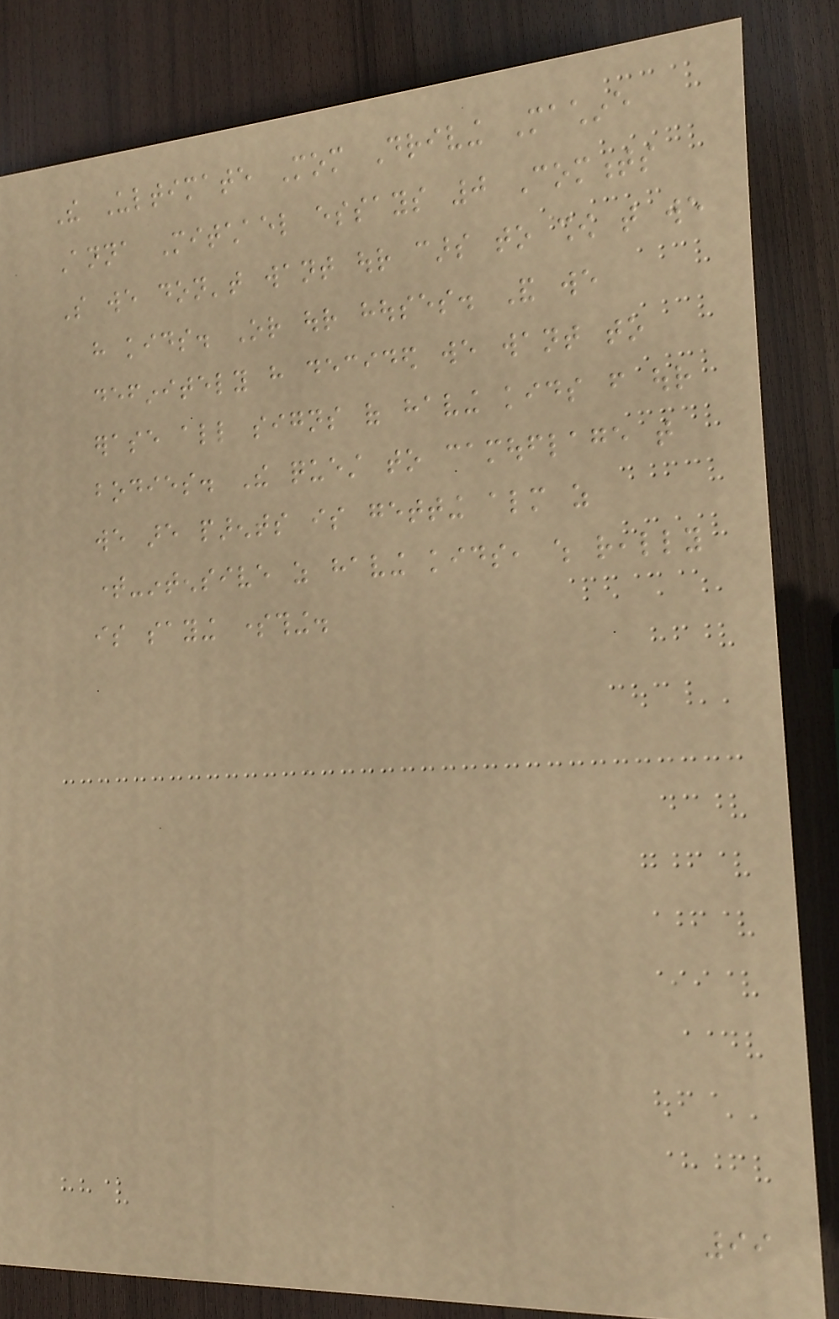The Ultimate Mom Driving Machine
Anna Mitchael essays 0 Comments
So we don't want our cars to show that we
have kids. Or our houses. And we
definitely have decided we want to
erase all signs of having kids from our
bodies. The quest to camouflage that
we are parents is getting almost as
time-intensive as having kids, which really
is saying something.
99
